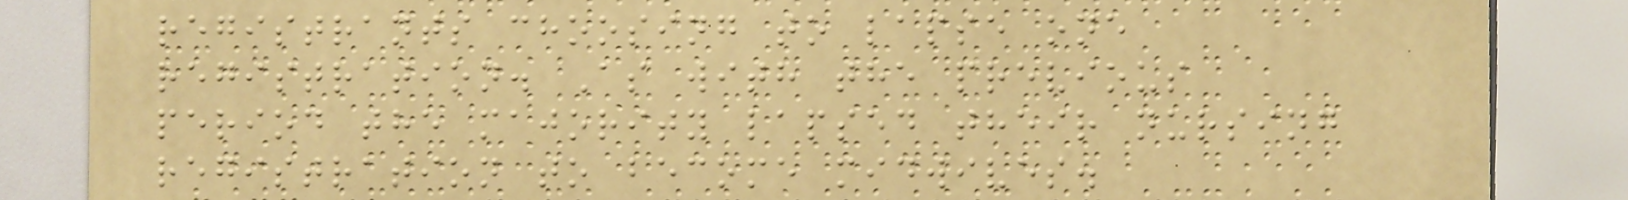registrants choosing to lapse one
registration. As with the previous
period the majority lapsed their nursing
registration to become midwives.
